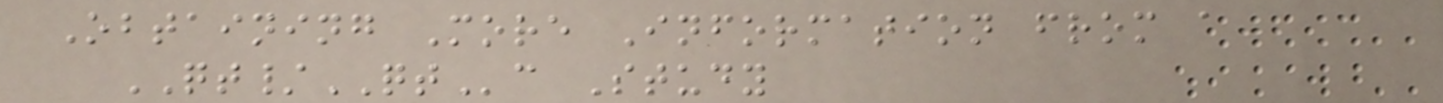Obtaining More Information from a
QT/QTc Study
